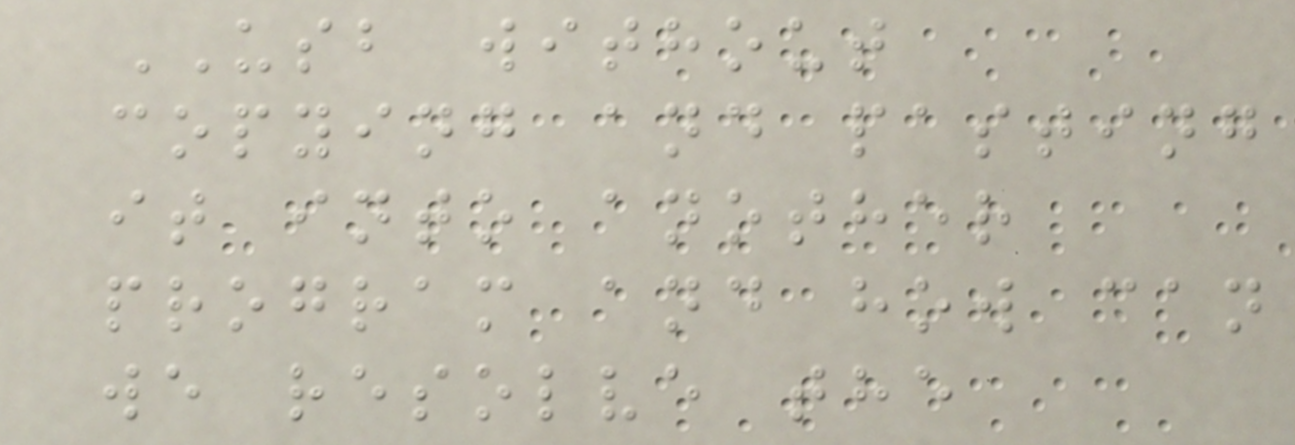USB without
copying and pasting
it into another
program and how can
we resolve the
